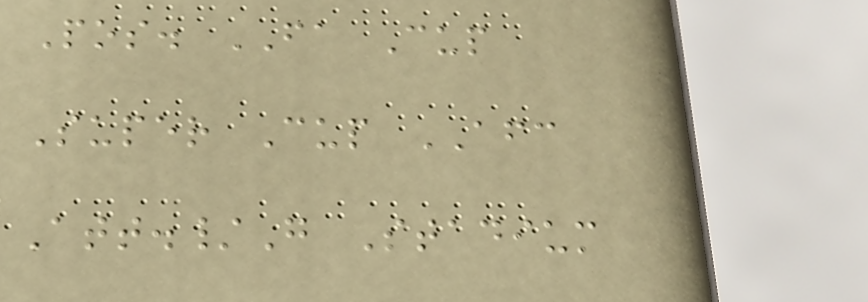Pos. FA Cup
Super Cup AFC
Att./G Stadium
